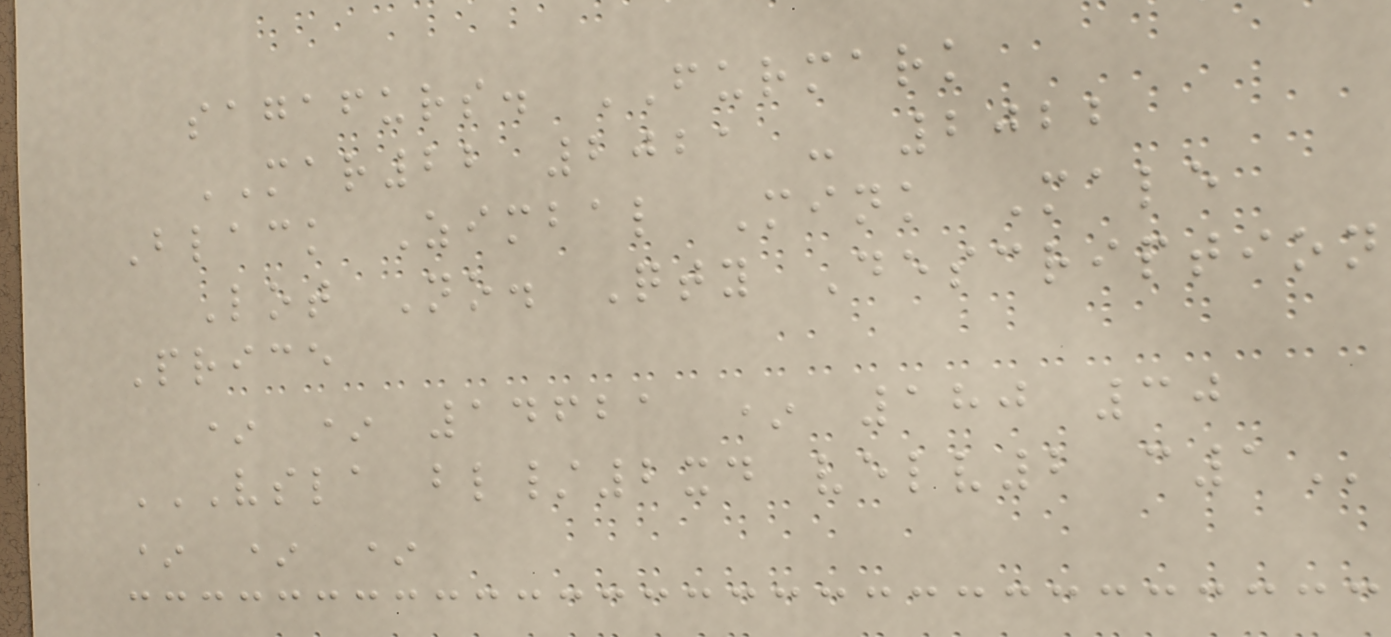sagafurs. FURMARK
MAR22 2021 - 2022
Black Zimbal Mink Male
Lot No. Qty Description
Price
* * 14621 * 180 30
VSLA BL/2XD VELV2 C1
* * *
